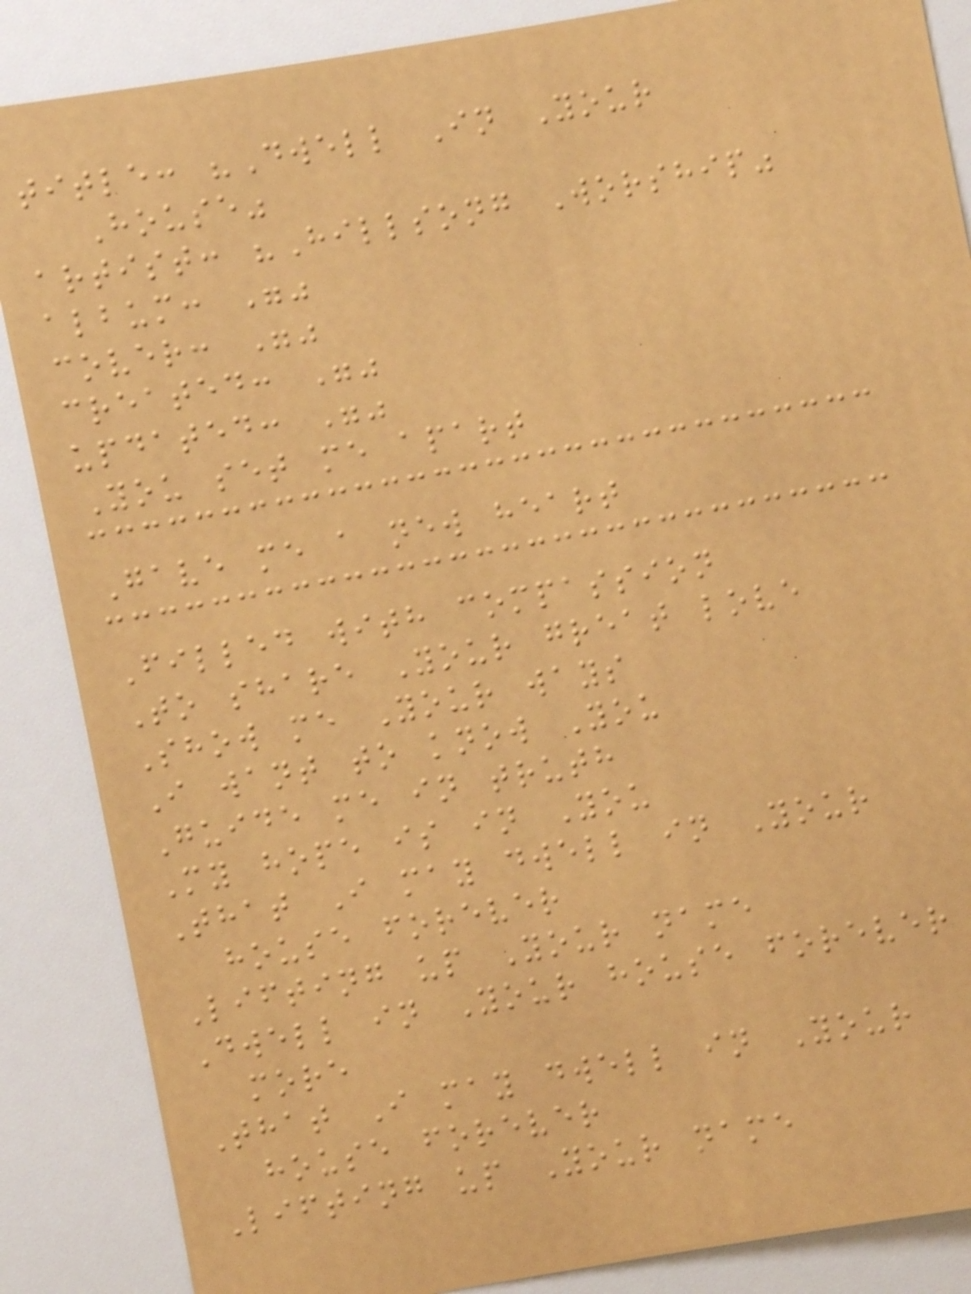title: "Dwell In Your
House"
artist: "Hillsong Worship"
album: ""
cover: ""
created: ""
updated: ""
You set me apart
Gave me a new heart
Filled with compassion
To share Your great love
Show me Your ways
I want to know You
Guide me in truth
My hope is in You
That I may dwell in Your
house forever
Lifting up Your name
Dwell in Your house forever
more
That I may dwell in Your
house forever
Lifting up Your name
